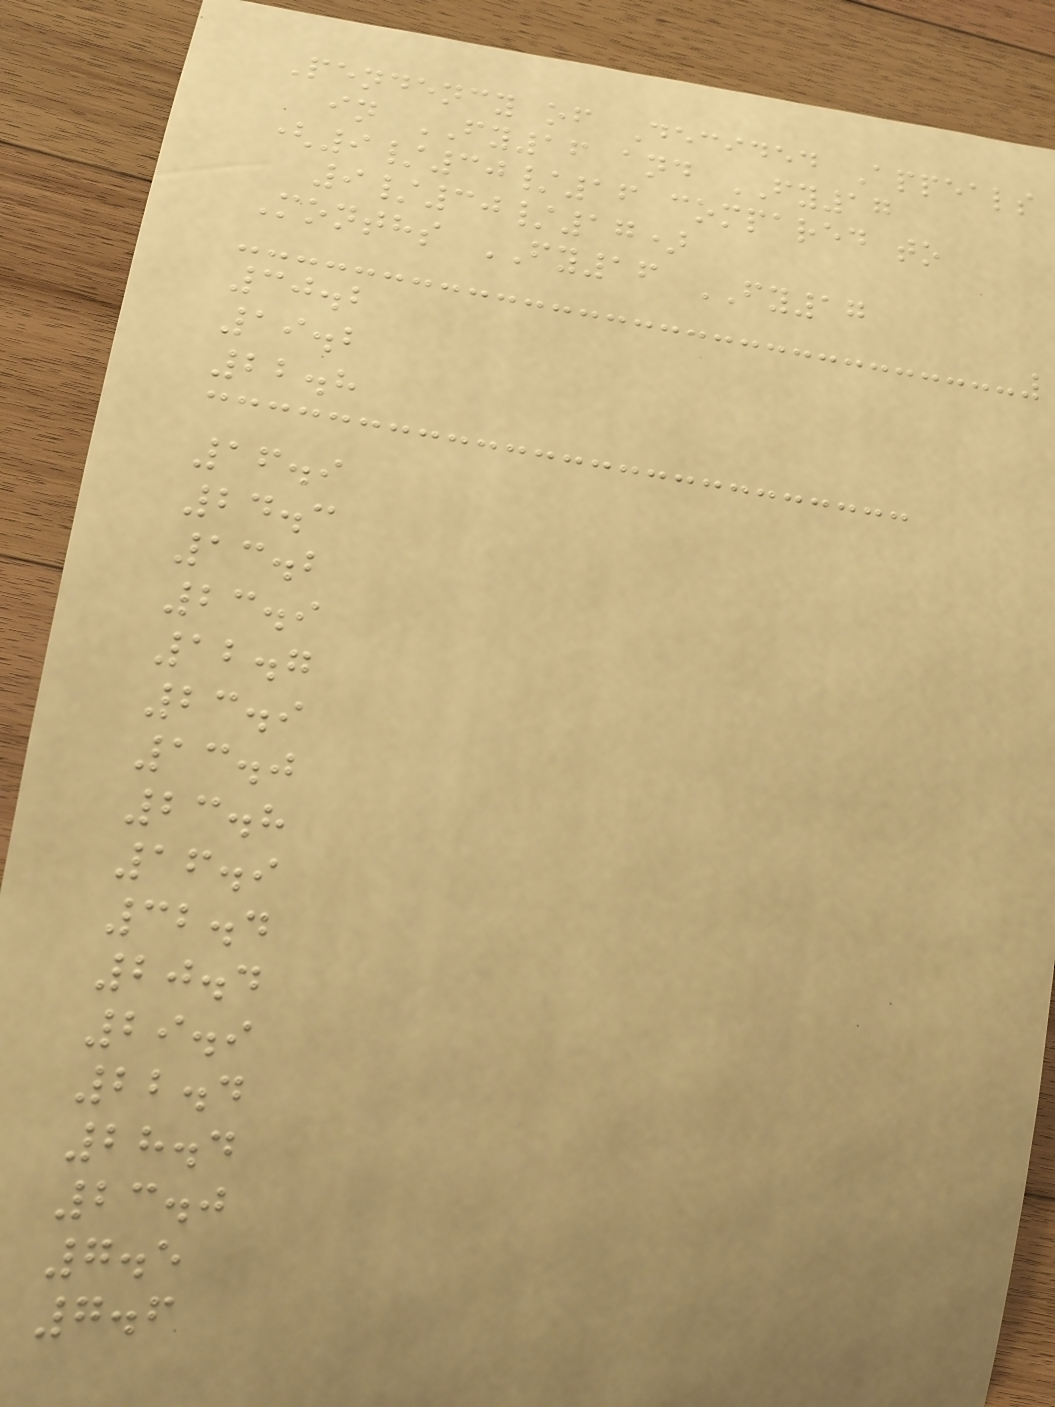Pendency of Decided Appeals
in FY16 and FY17
(9/30/16 compared to
9/30/17)
Months FY16 FY17
30.2
19.2
22.8
16.9
24.3
13.2
23.9
12.7
23.9
13.0
23.8
16.9
32.4
20.4
29.9
22.4
28.4
23.0
7.5
7.6
